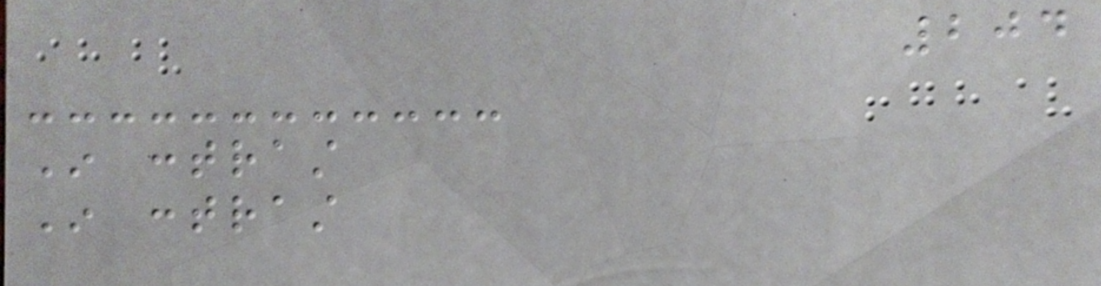204
In contrast
In contrast
